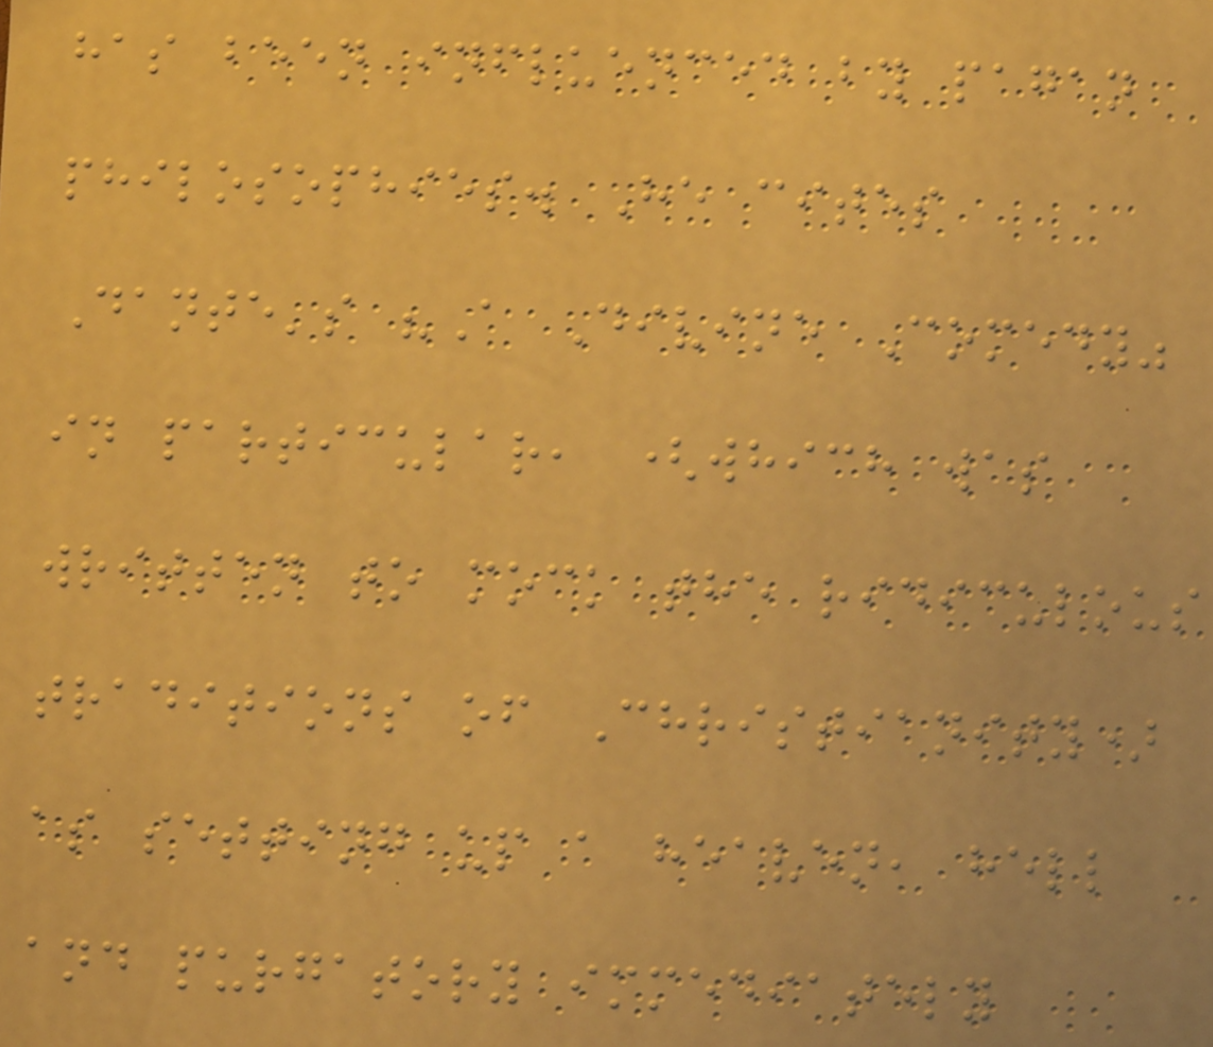has been influenced by pagan
philosophies. He cites
Dante's "A Divine Comedy"
in particular, (which was
written to mock the ridiculous
traditions of Christianity)
as setting up a heaven, hell
and purgatory immediately
